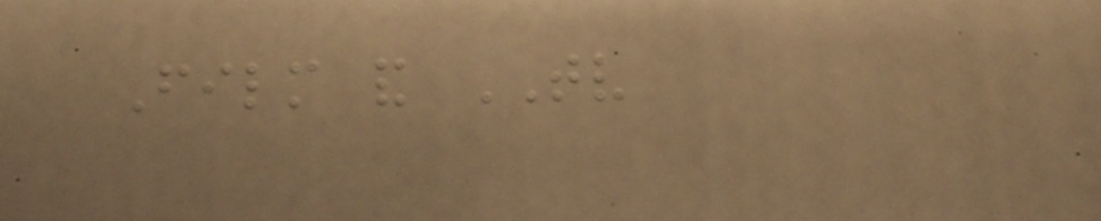Film and TV
